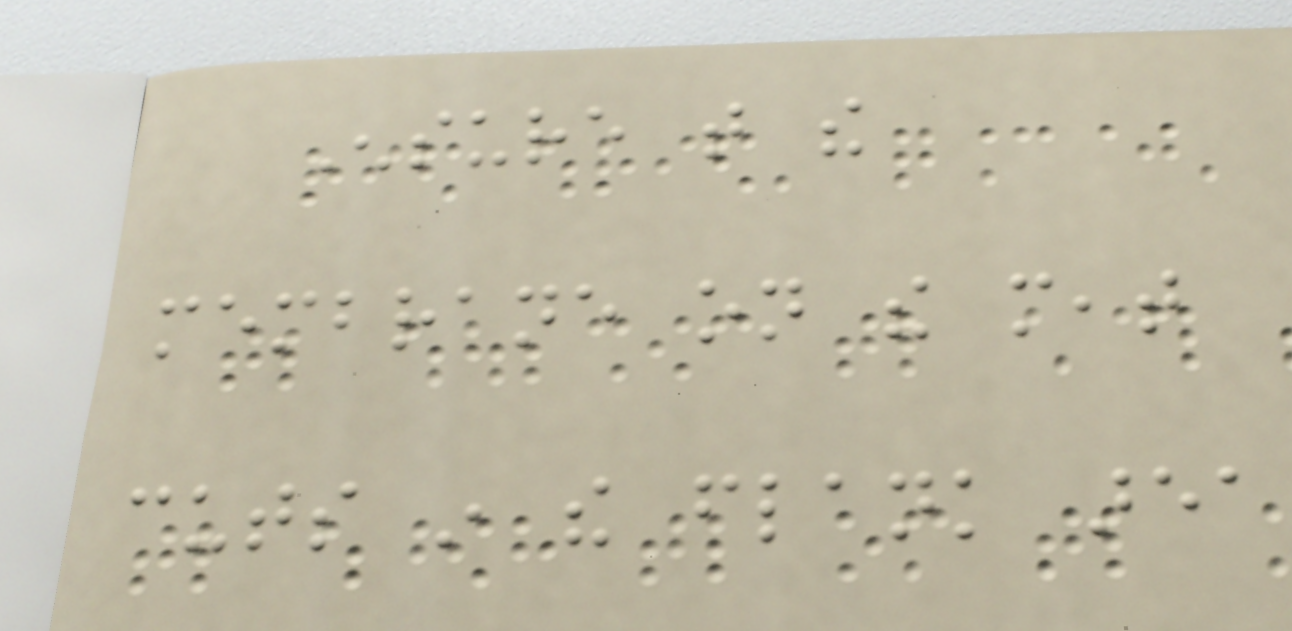Ensure that the
membrane on the meat
cuts in the flank area
